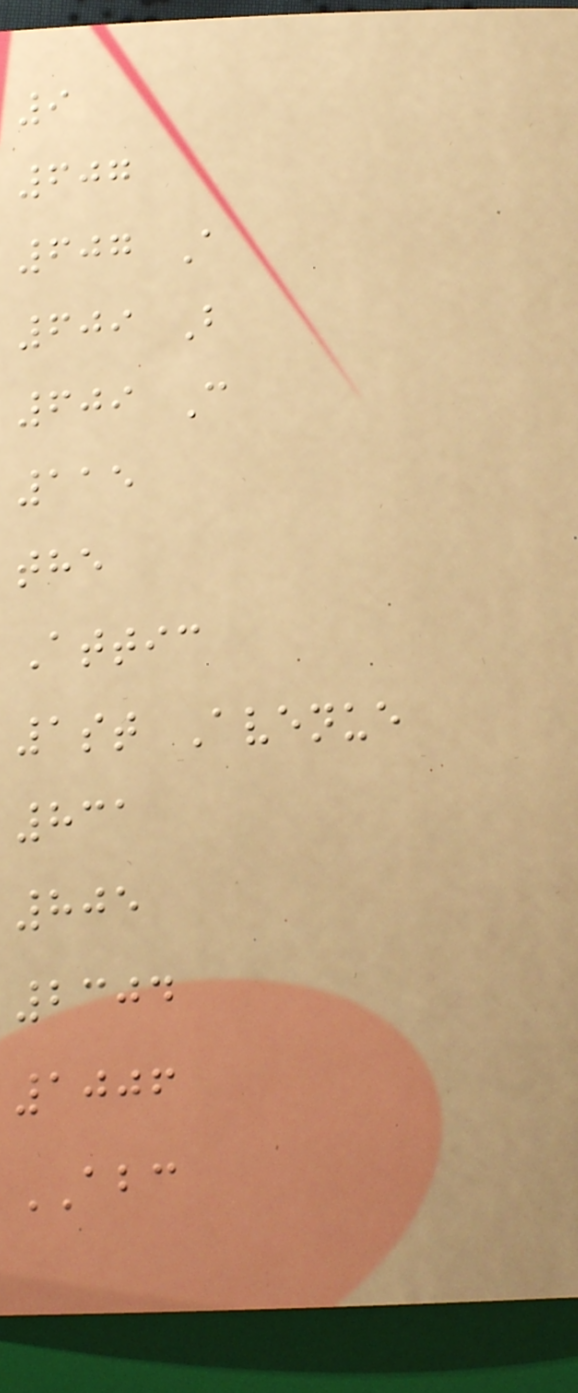9
607
607 A
609 B
609 C
115
the
Attic
1st Avenue
831
805
2304
1006
ABC
